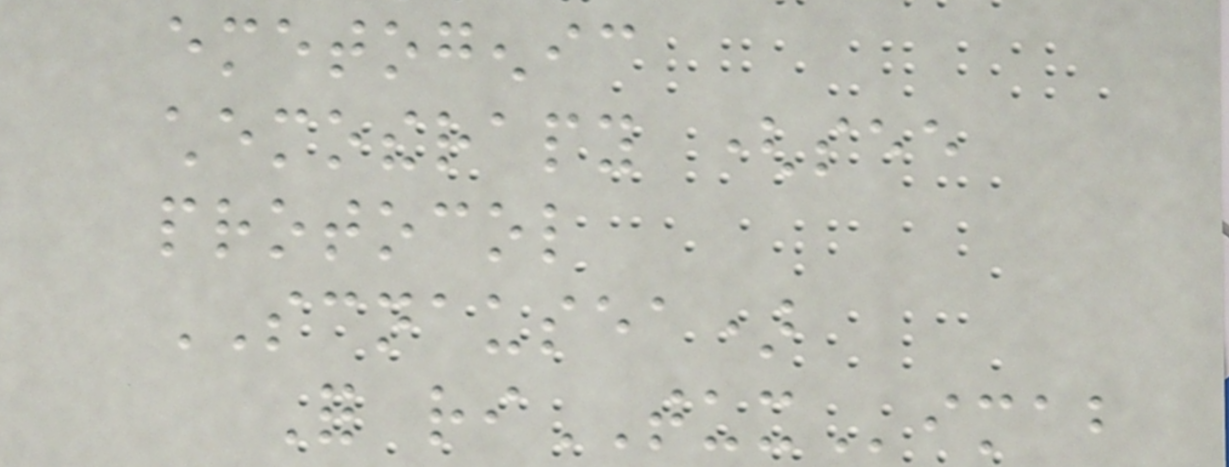emetogenic
chemotherapy (see
protocol
SCNAUSEA)
For riTUXimab
